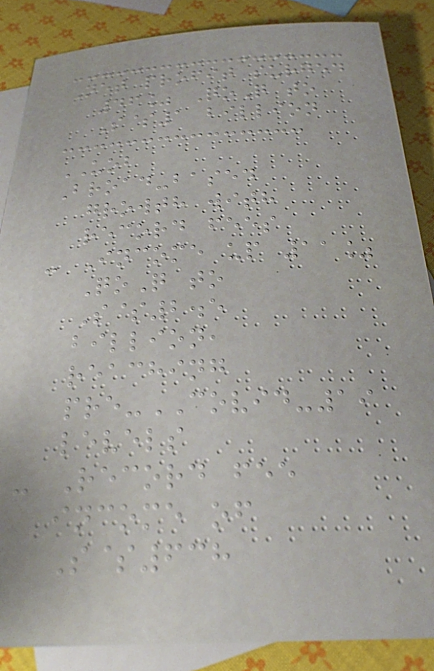Net profit surged
46% QoQ to
S$1 billion
UOB
Broad-based
growth with
record fees
- Income up 11%
QoQ to
S$2.5
billion,
reaching
pre-COVID-19
levels
- Record fee
income of
S$638
